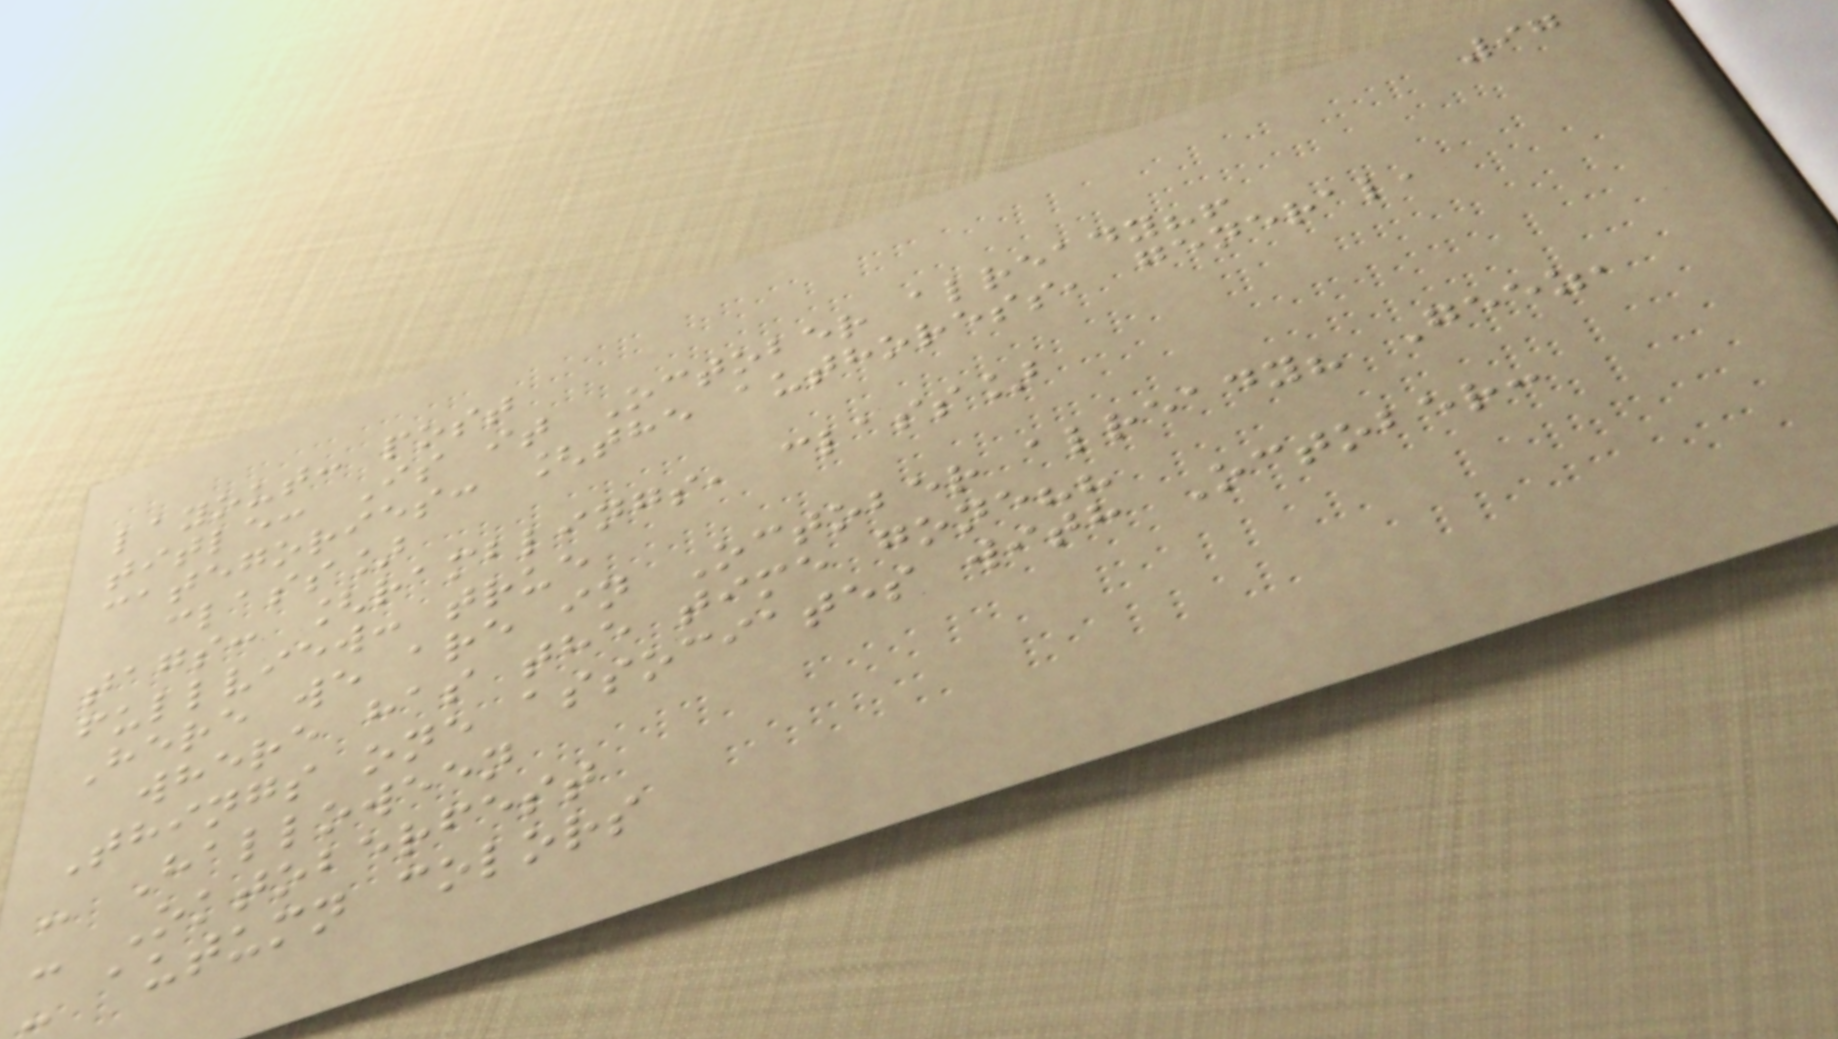97
layout: post
title: Is it October already?!
categories: [the authoress, general,
class]
tags: [ramblings, class]
fullview: true
Here we are in October already? Geez,
where has the time gone??
Things one associates with October:
- Halloween
- Oktoberfest
- autumn colors
